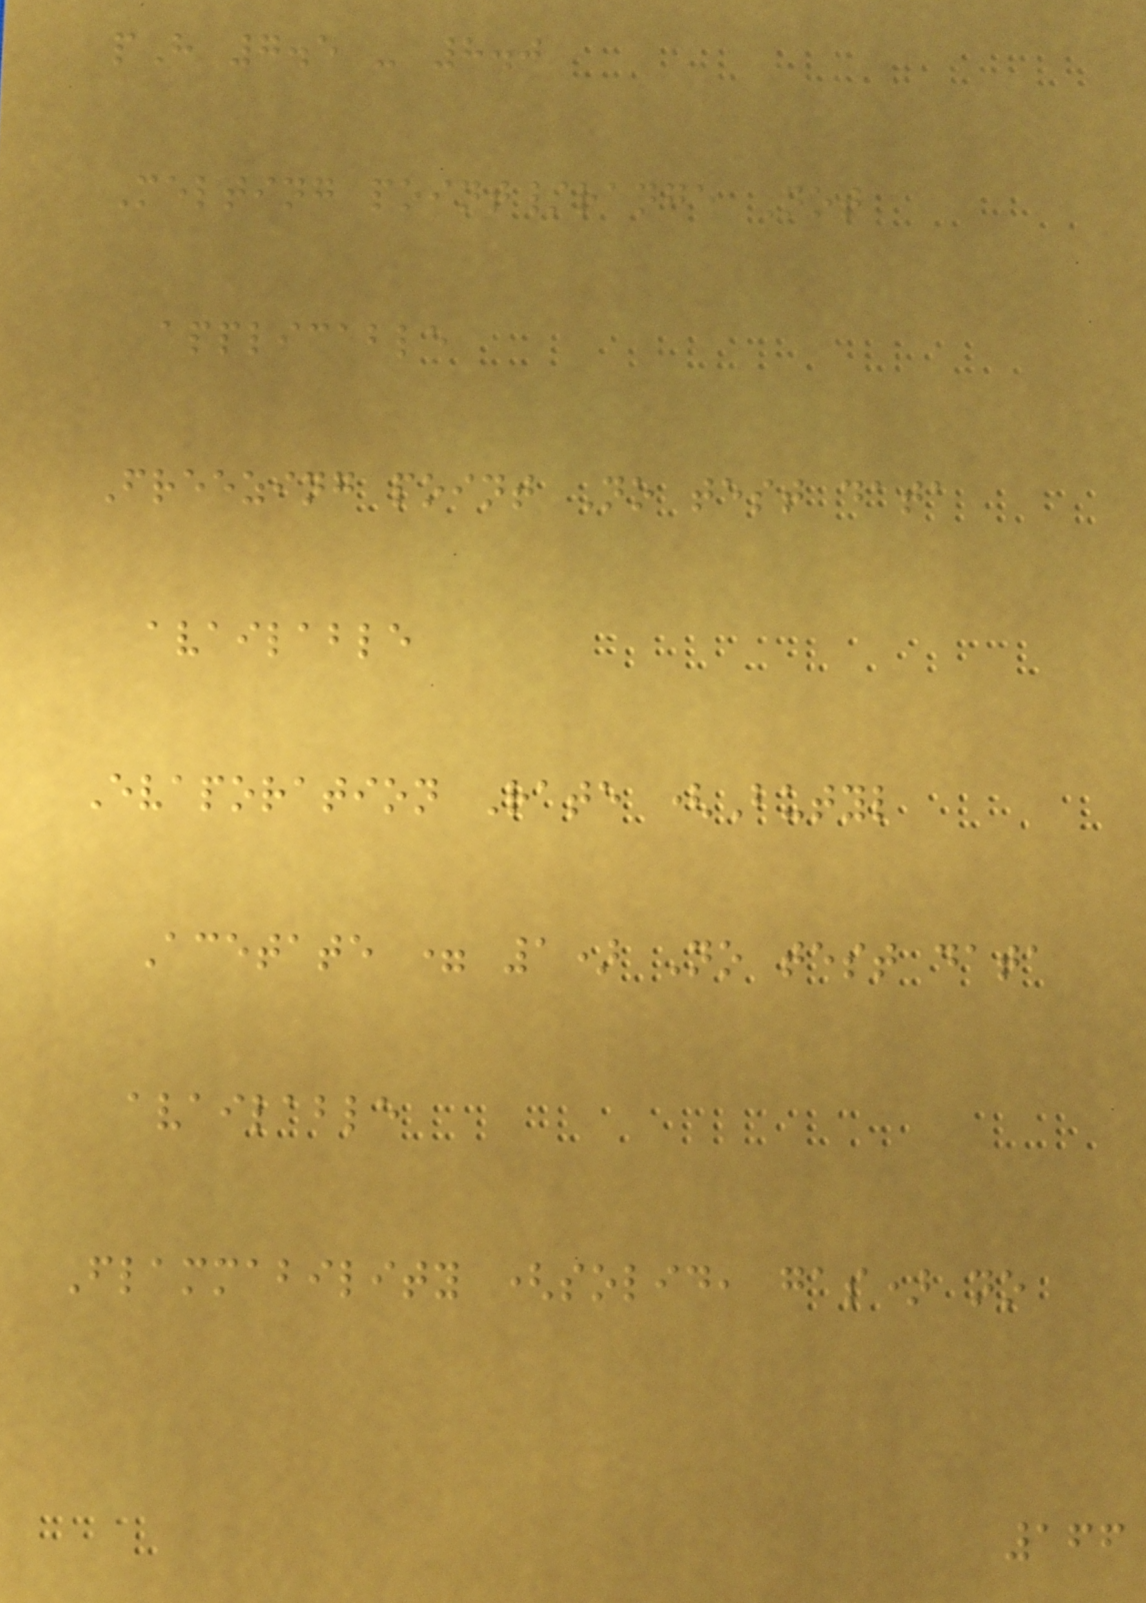pH 7.5 - 8.0
Melting point/range Not
applicable
Freezing point No test data
available
Evaporation Rate (Butyl
Acetate = 1) No test data
available
Flammability (solid, gas) no
166
